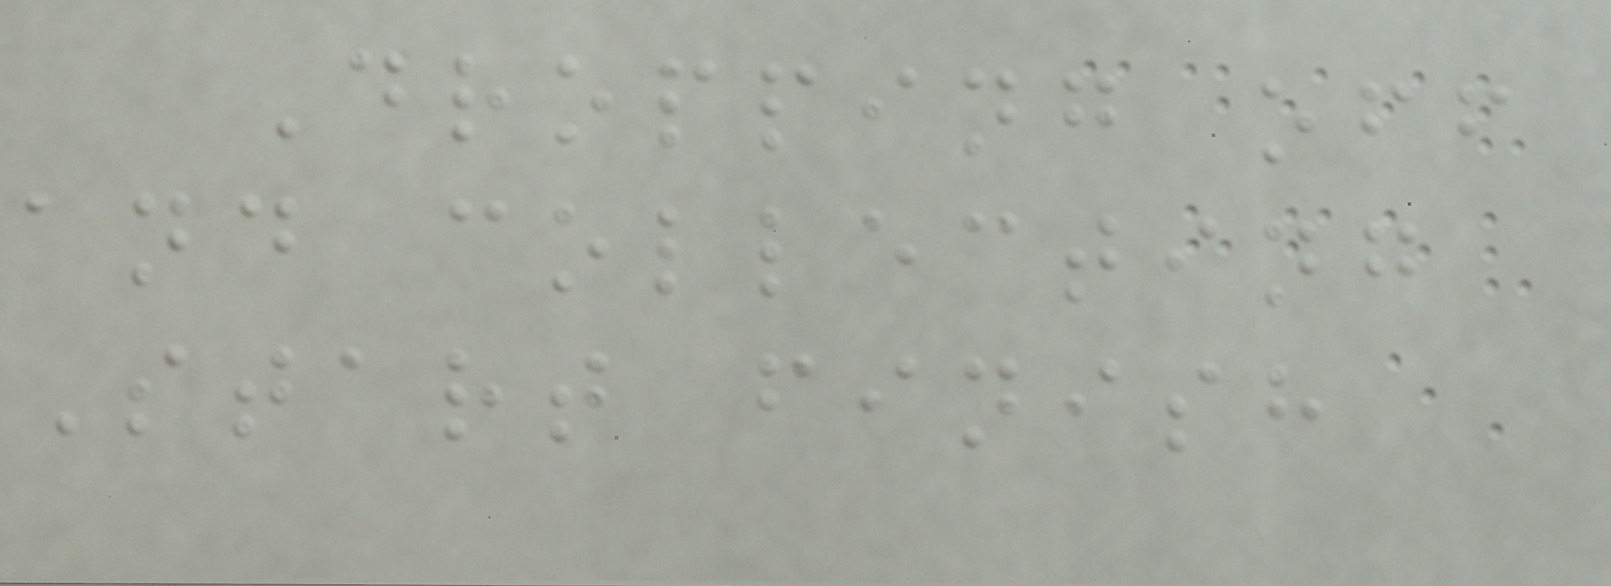Dropping off
and collecting
Start finish
